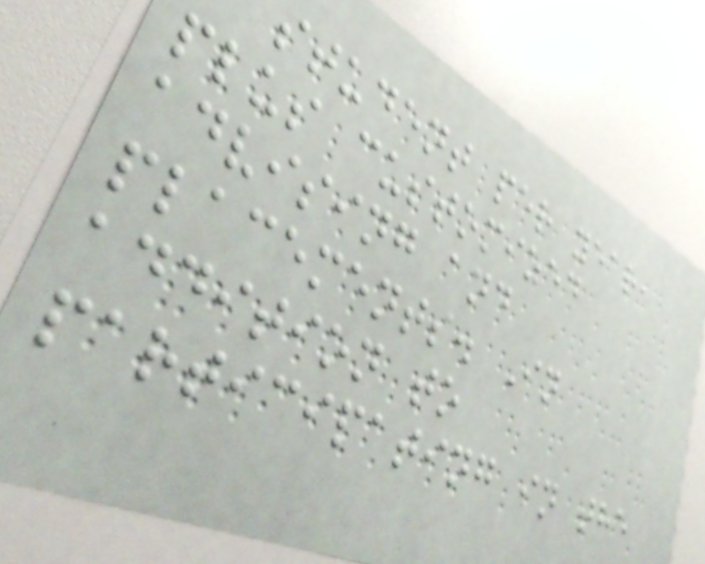student per year,
plus customized
advising and
placements. In
addition to
participating in the
